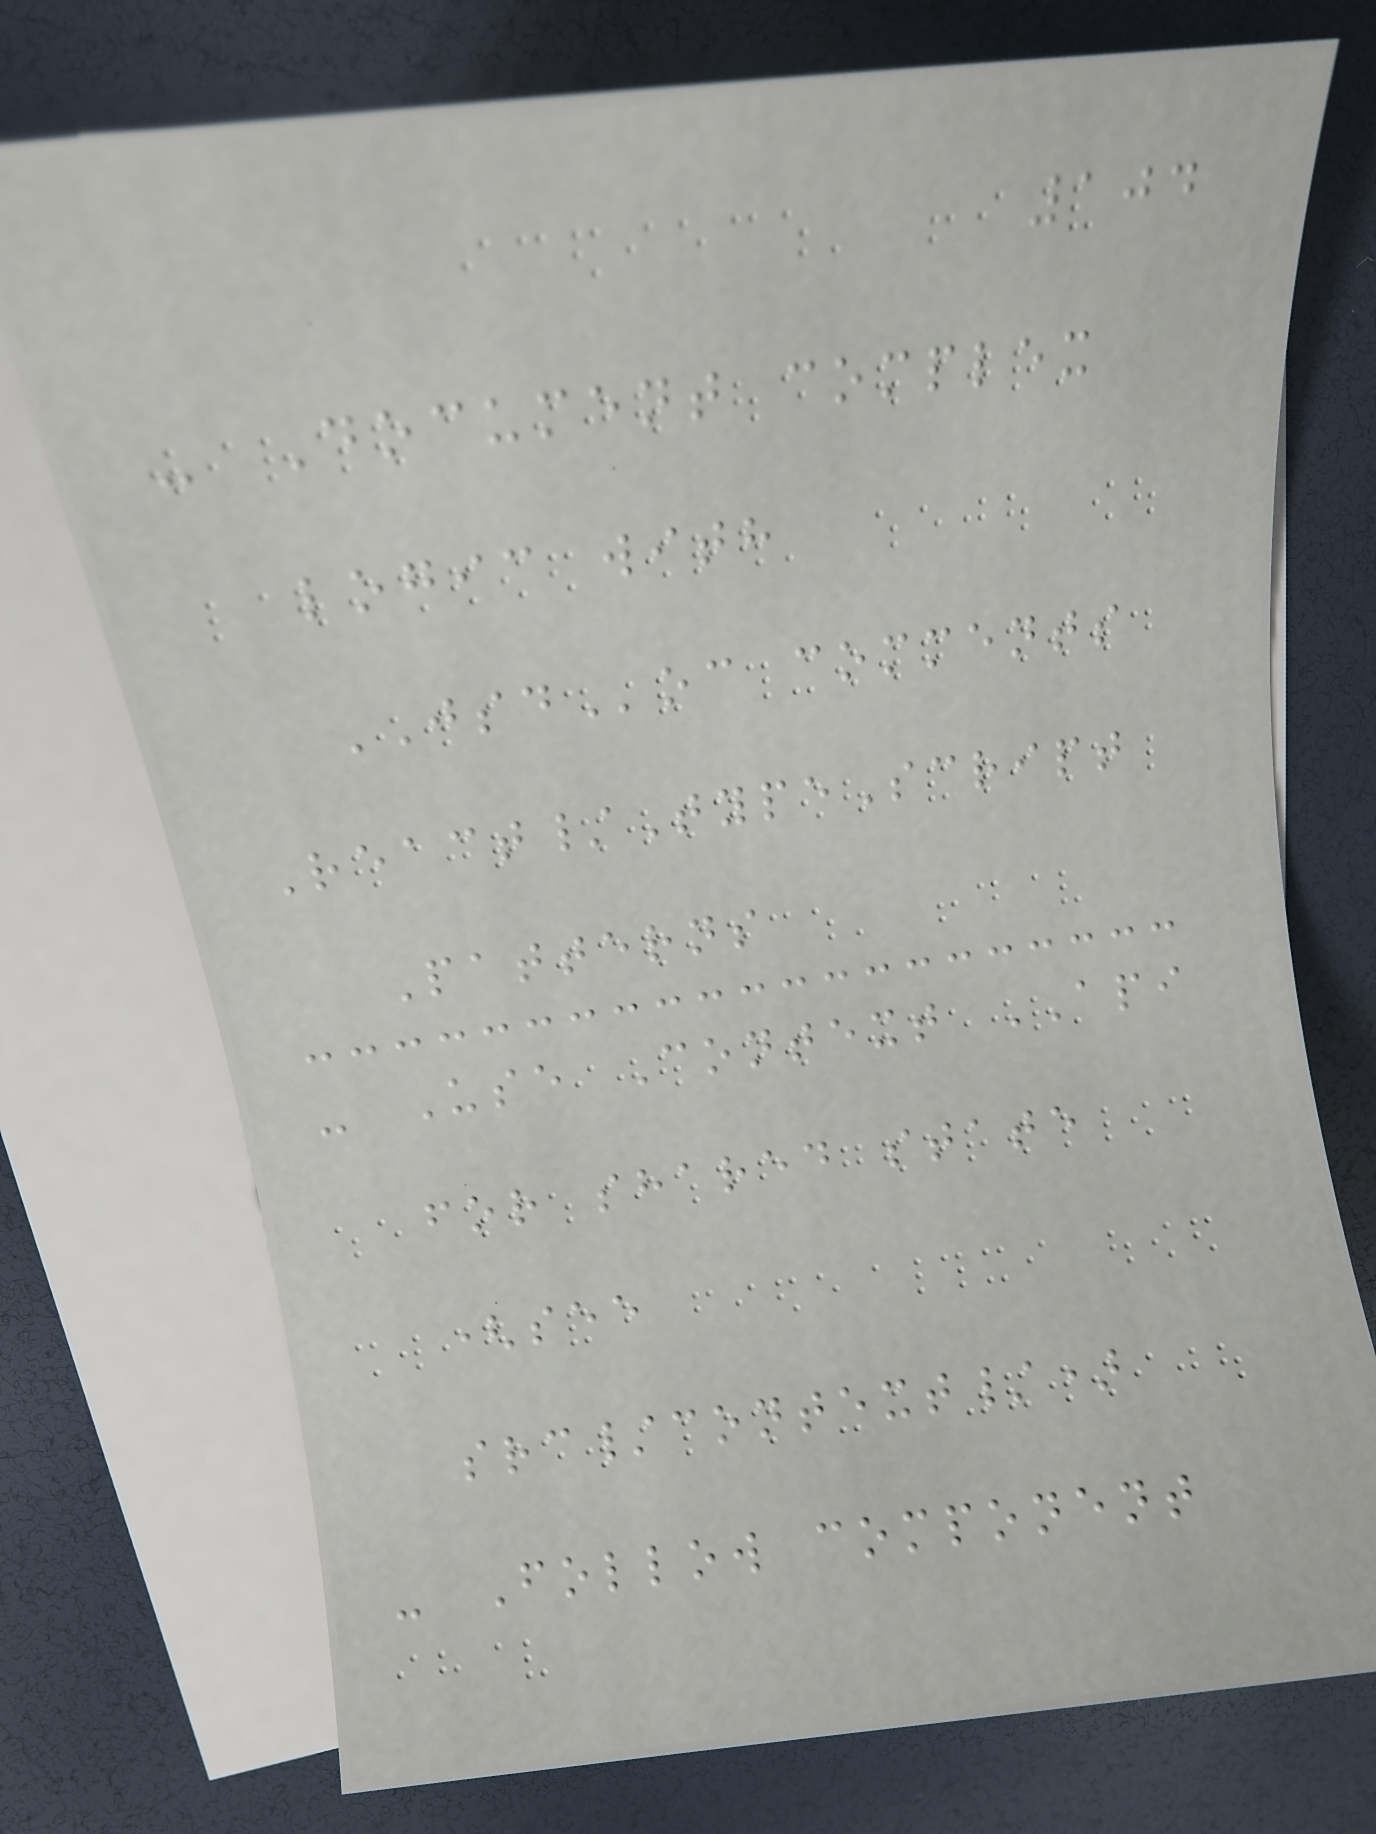104
- Document complex
logic with
JSDoc comments
React/TypeScript
Patterns
- Use Context API
for shared state
(see
src/context/)
- Follow component
